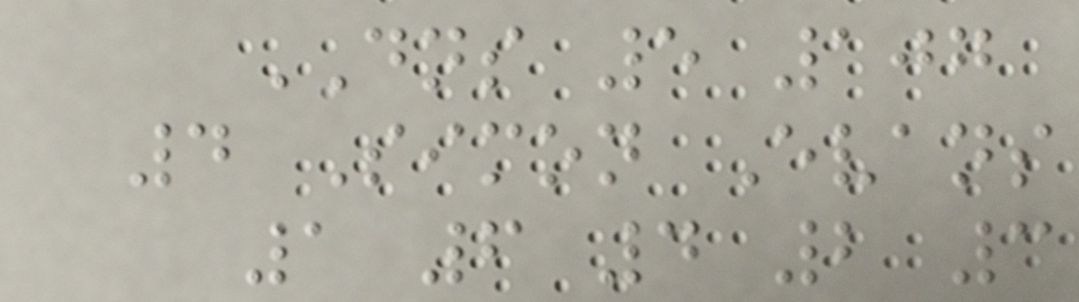DNS 5 107
4 Simon Evans
1 6 4 2 3
